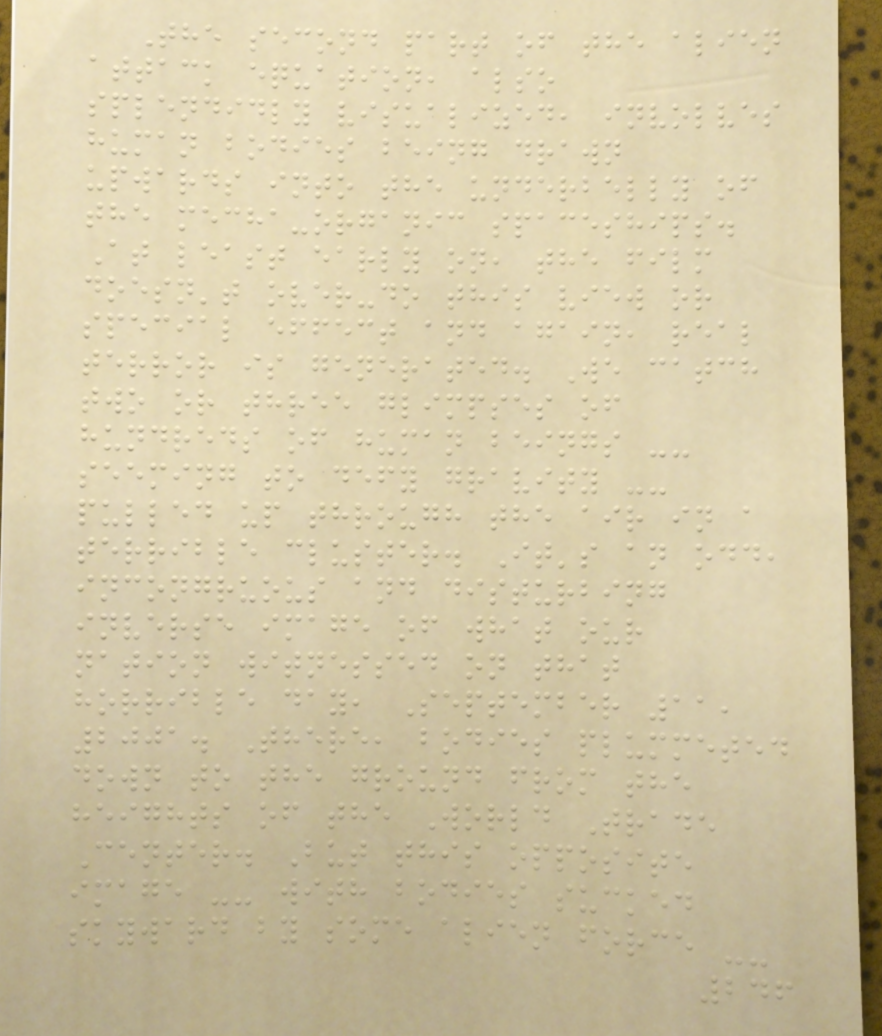The second part of the alien
attack equation, also
splendidly visualized, involves
human bodies being drawn
upwards into the underbelly of
the mecha-organic spaceships.
At least early on, the film
doesn't over-do this view or
special effect and again, real
terror is generated. We catch
two or three glimpses of
hundreds of human beings --
seeming to defy gravity --
pulled up through the air in a
terrible cluster. It's an odd,
incongruous and disturbing
inverse image of what our
nation witnessed on that
horrible day, September 11,
2001. There, bodies plummeted
down to the ground from the
heights of the World Trade
Center. But this opposite
image -- with bodies sucked
skyward by some alien force --
246
